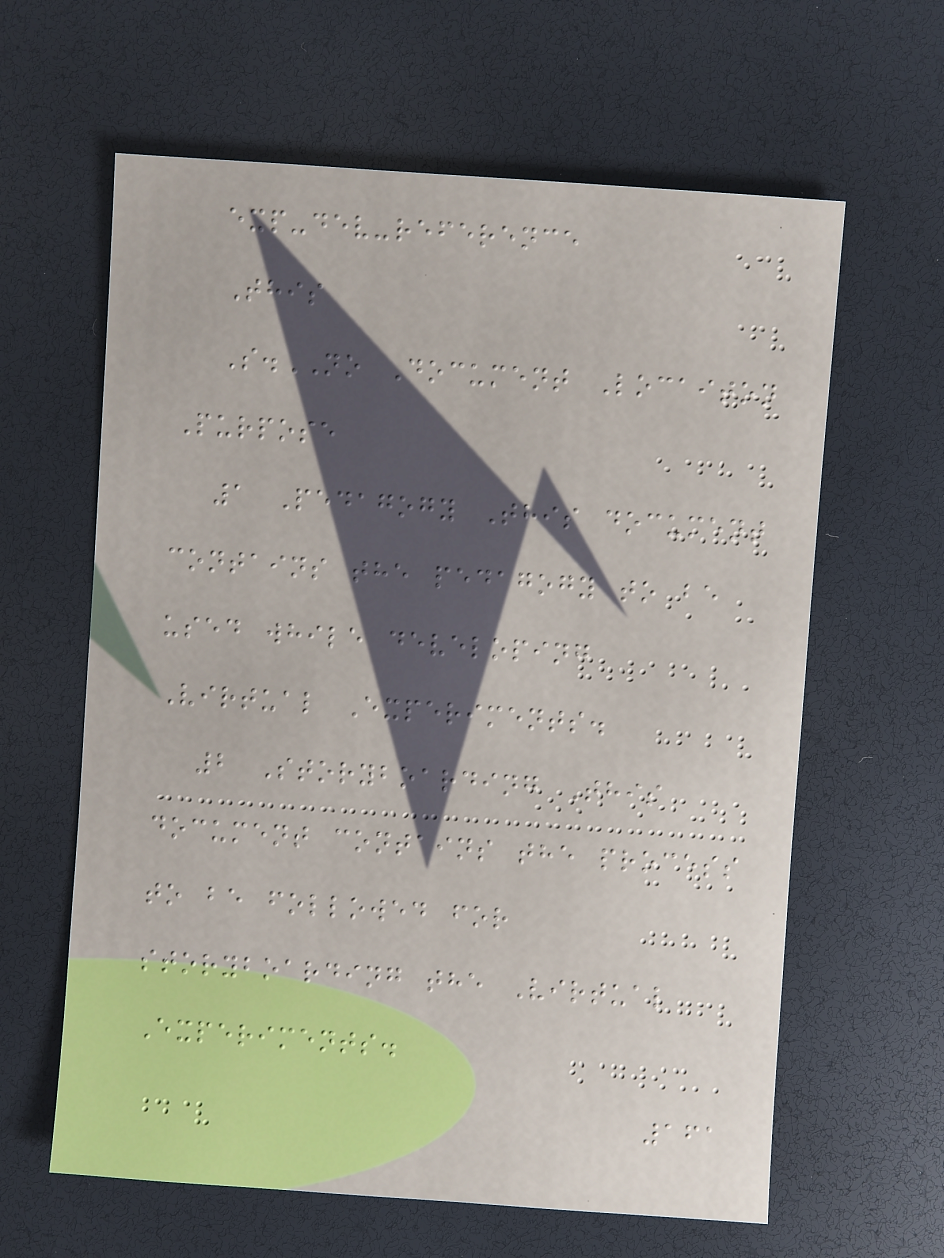exp-dev-reference
This
S.NO Document Locaiton
Purpose
1 Pedagogy This document
contains the pedagogy to be
used while developing
Virtual Experiments.
2 Storyboarding This
document contains the process
to be followed for
storyboarding the Virtual
Experiments.
161
